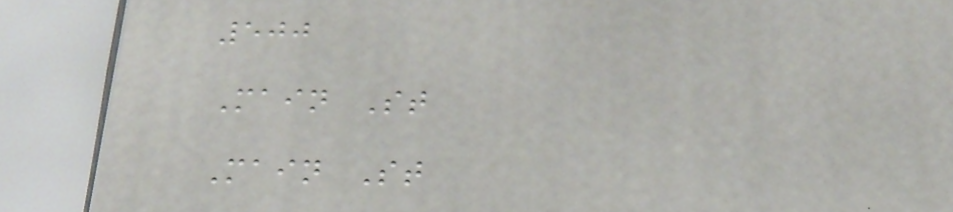500
Main St
Main St
